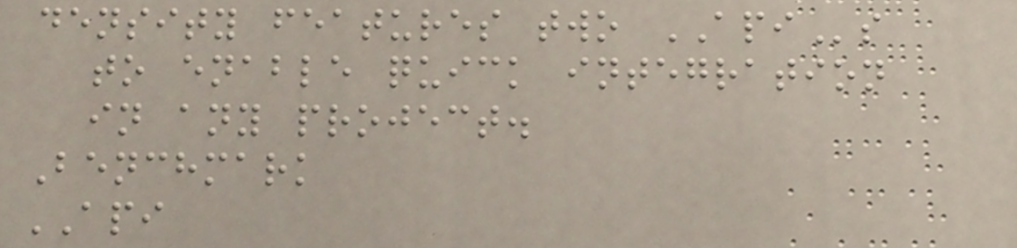density features two APIs
to enable quick integration
in any project.
Benchmark
API
